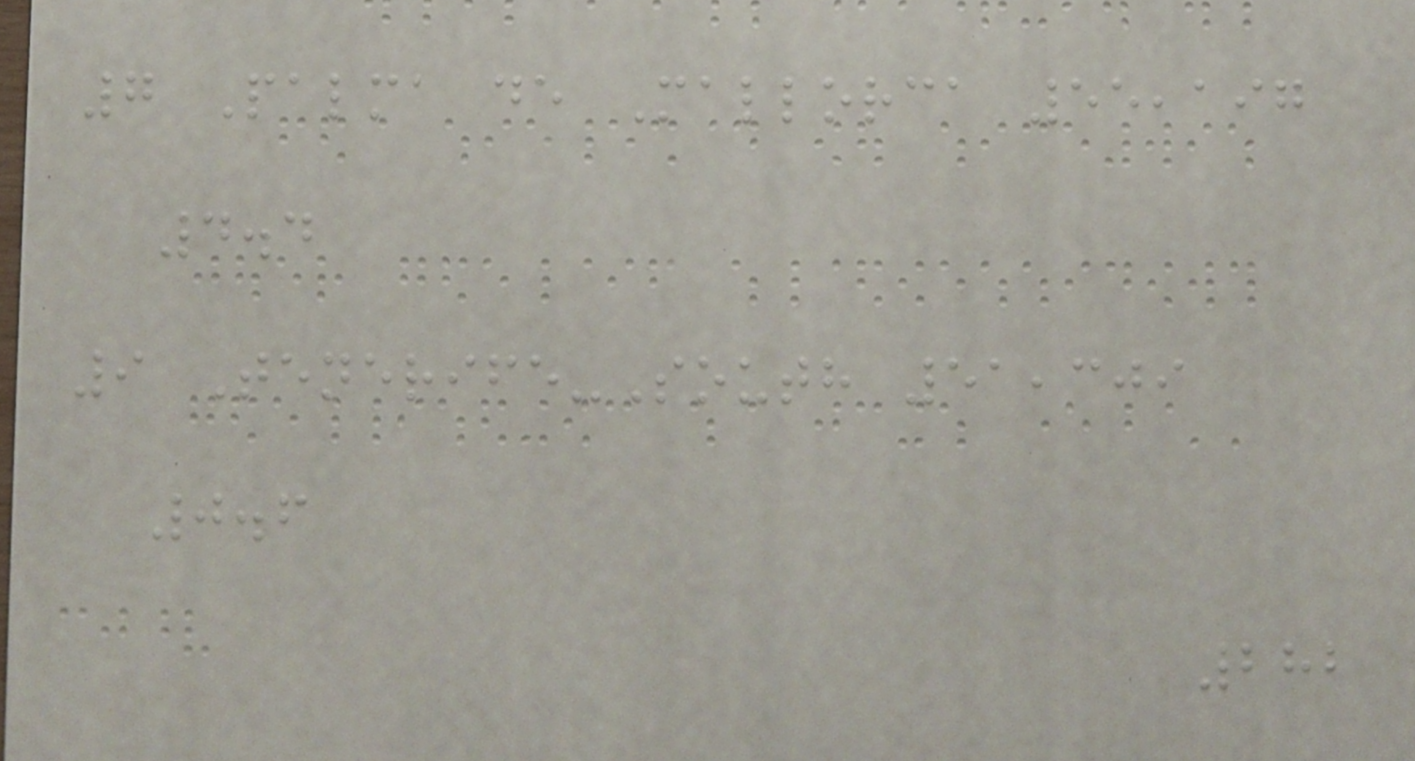7 Palma de Mallorca 55,197
4.4
9 Tenerife-South 51,309
0.6
282
